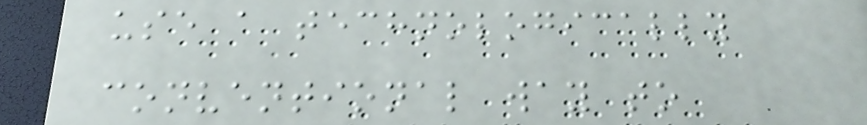use a technologically
conventional way to
